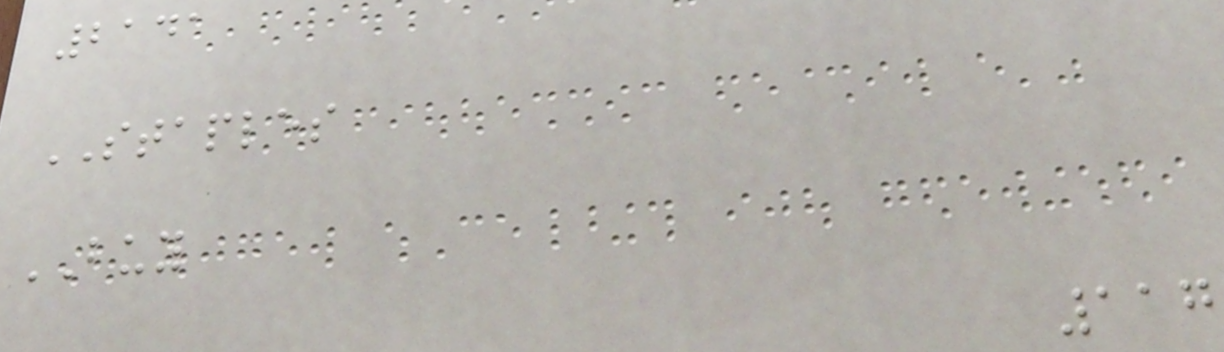2141
STAPLES
BUY
117
